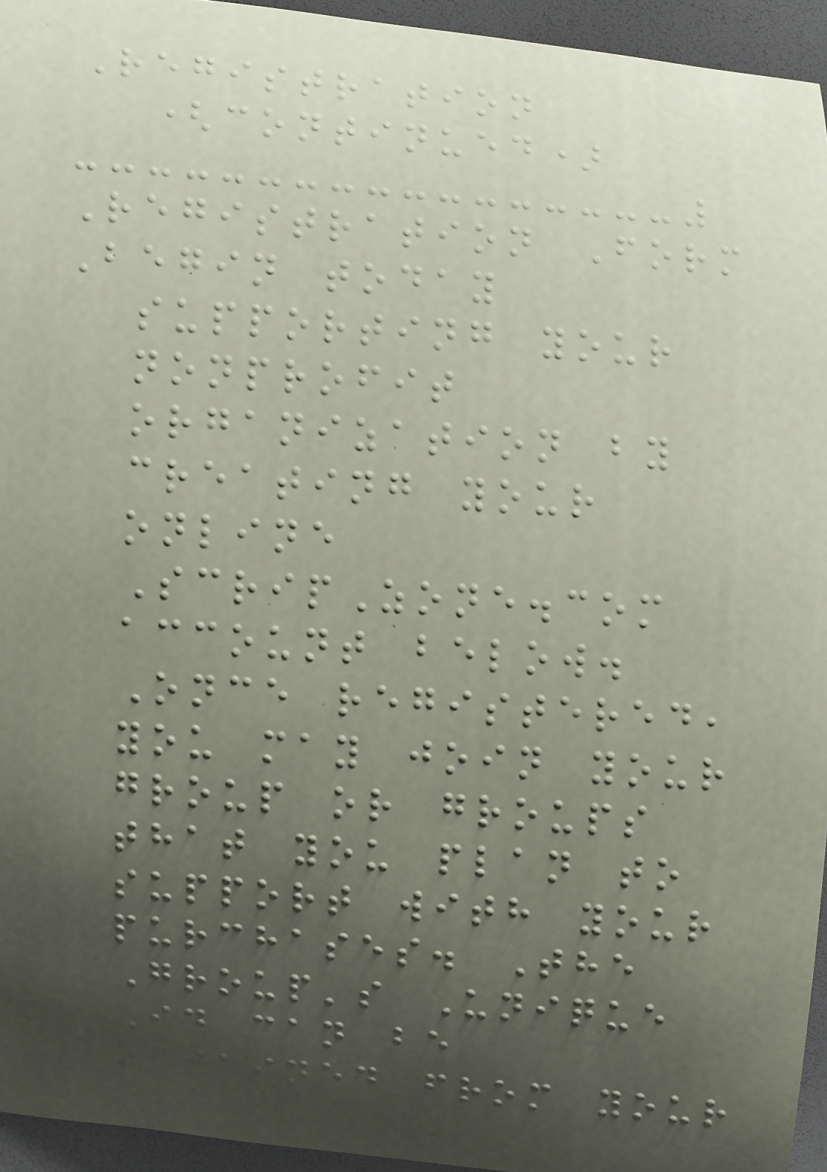Registration
(continued)
Registration Form
Begin today
supporting your
nonprofit
organization by
creating your
online
ScripZone.com
account below.
Once registered,
you may join your
group or groups
that you plan to
support with your
purchases. The
Group's Unique
Id can be
obtained from your
